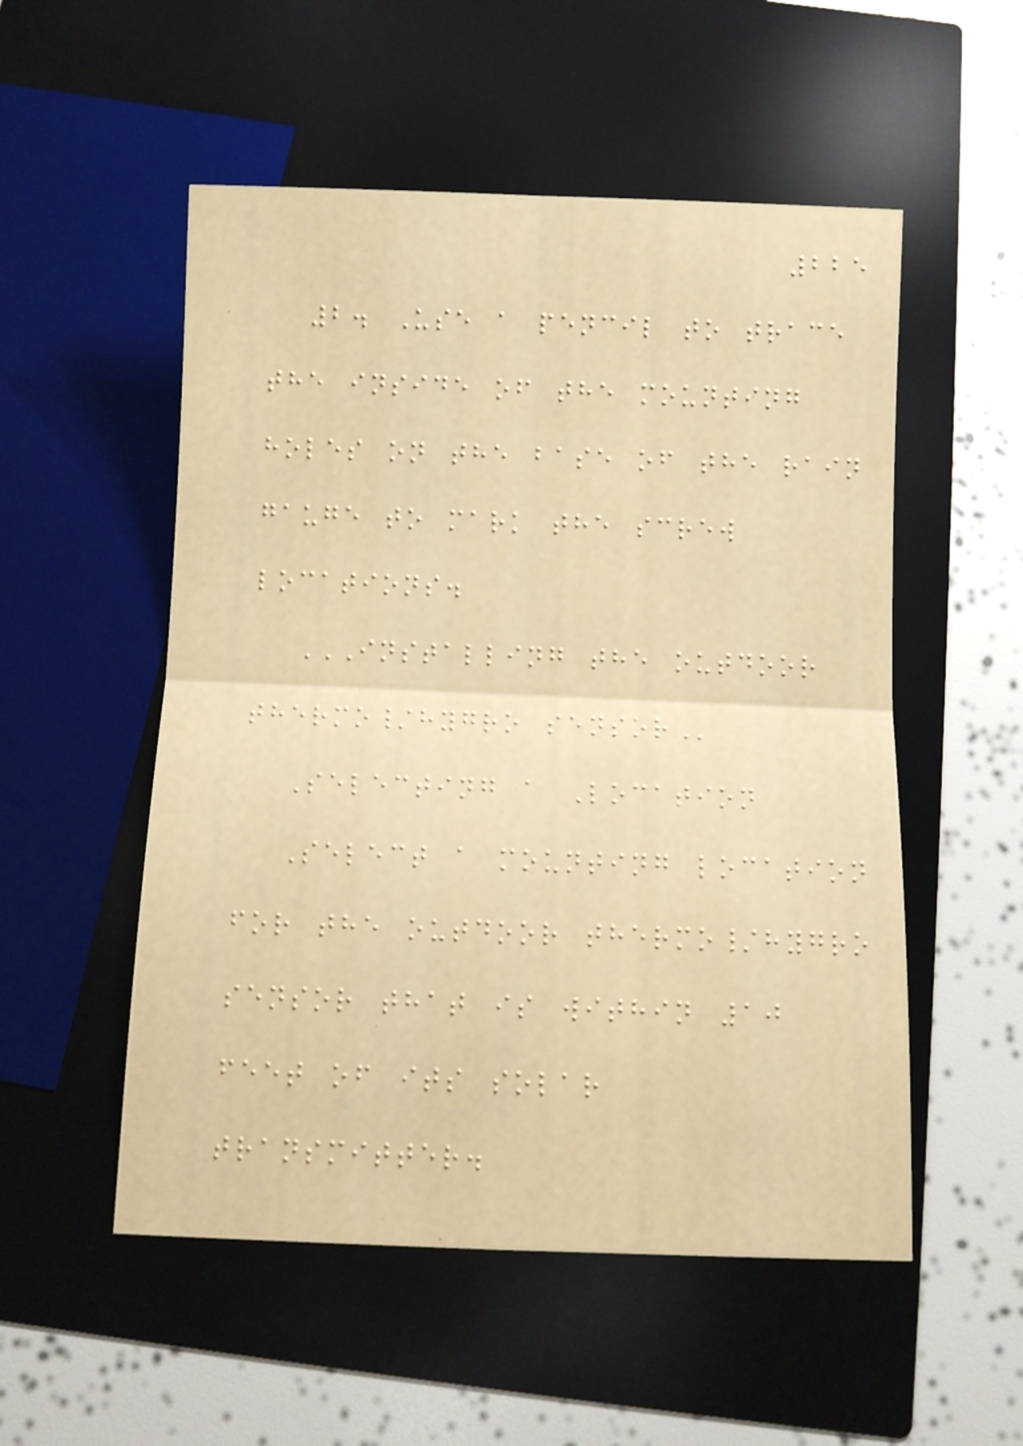225
2. Use a pencil to trace
the inside of the mounting
holes on the base of the rain
gauge to mark the screw
locations.
INSTALLING THE OUTDOOR
THERMO/HYGRO SENSOR
Selecting a Location
Select a mounting location
for the outdoor thermo/hygro
sensor that is within 10
feet of its solar
transmitter.
